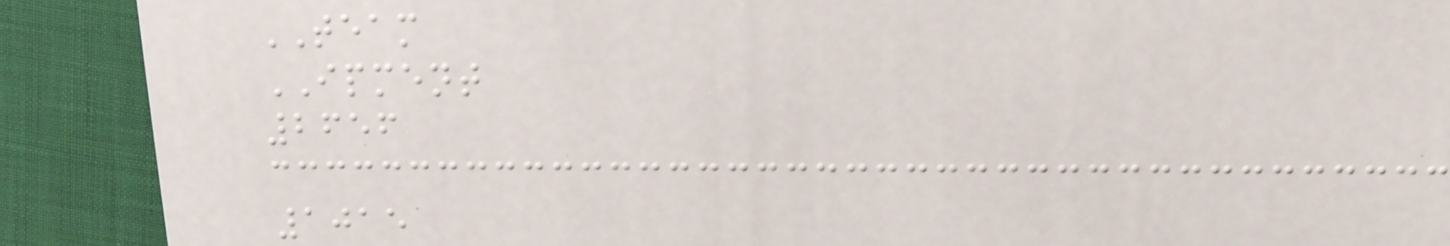TEAM
IPMENT
2656
1015
